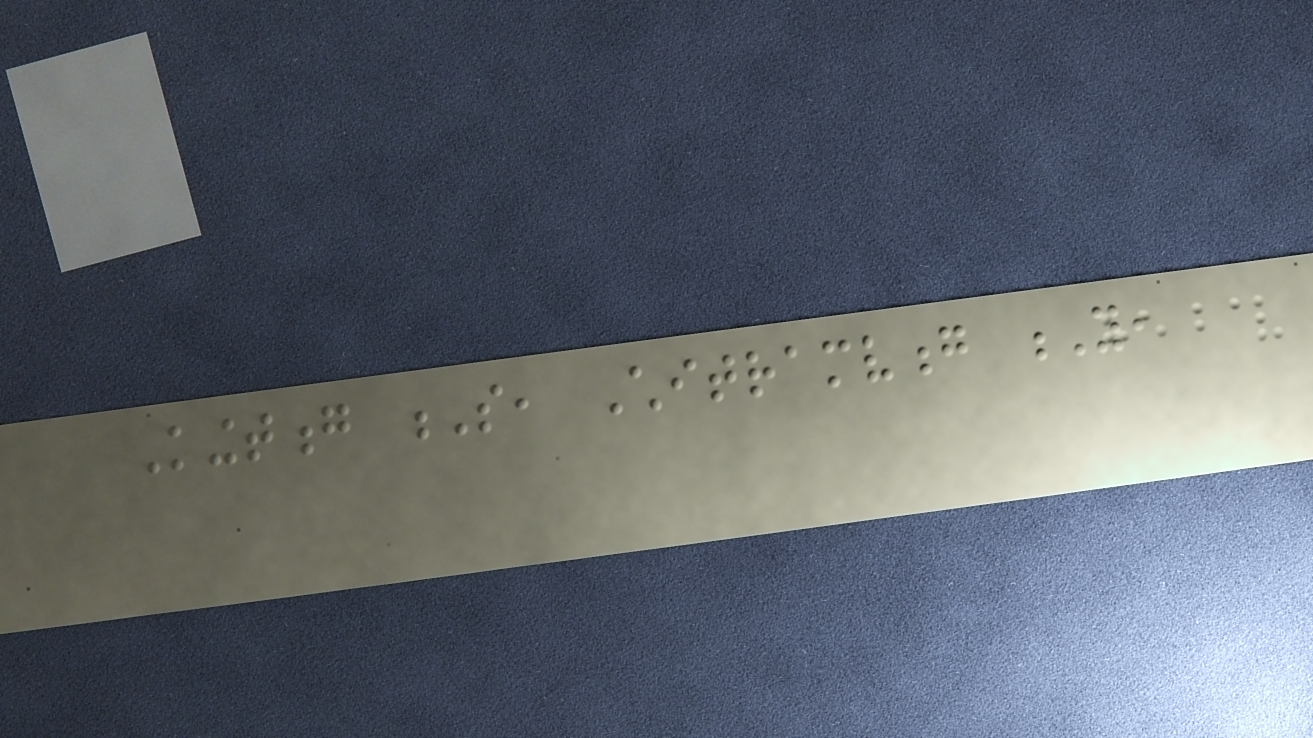Kingtong S, Chitramvong Y,
